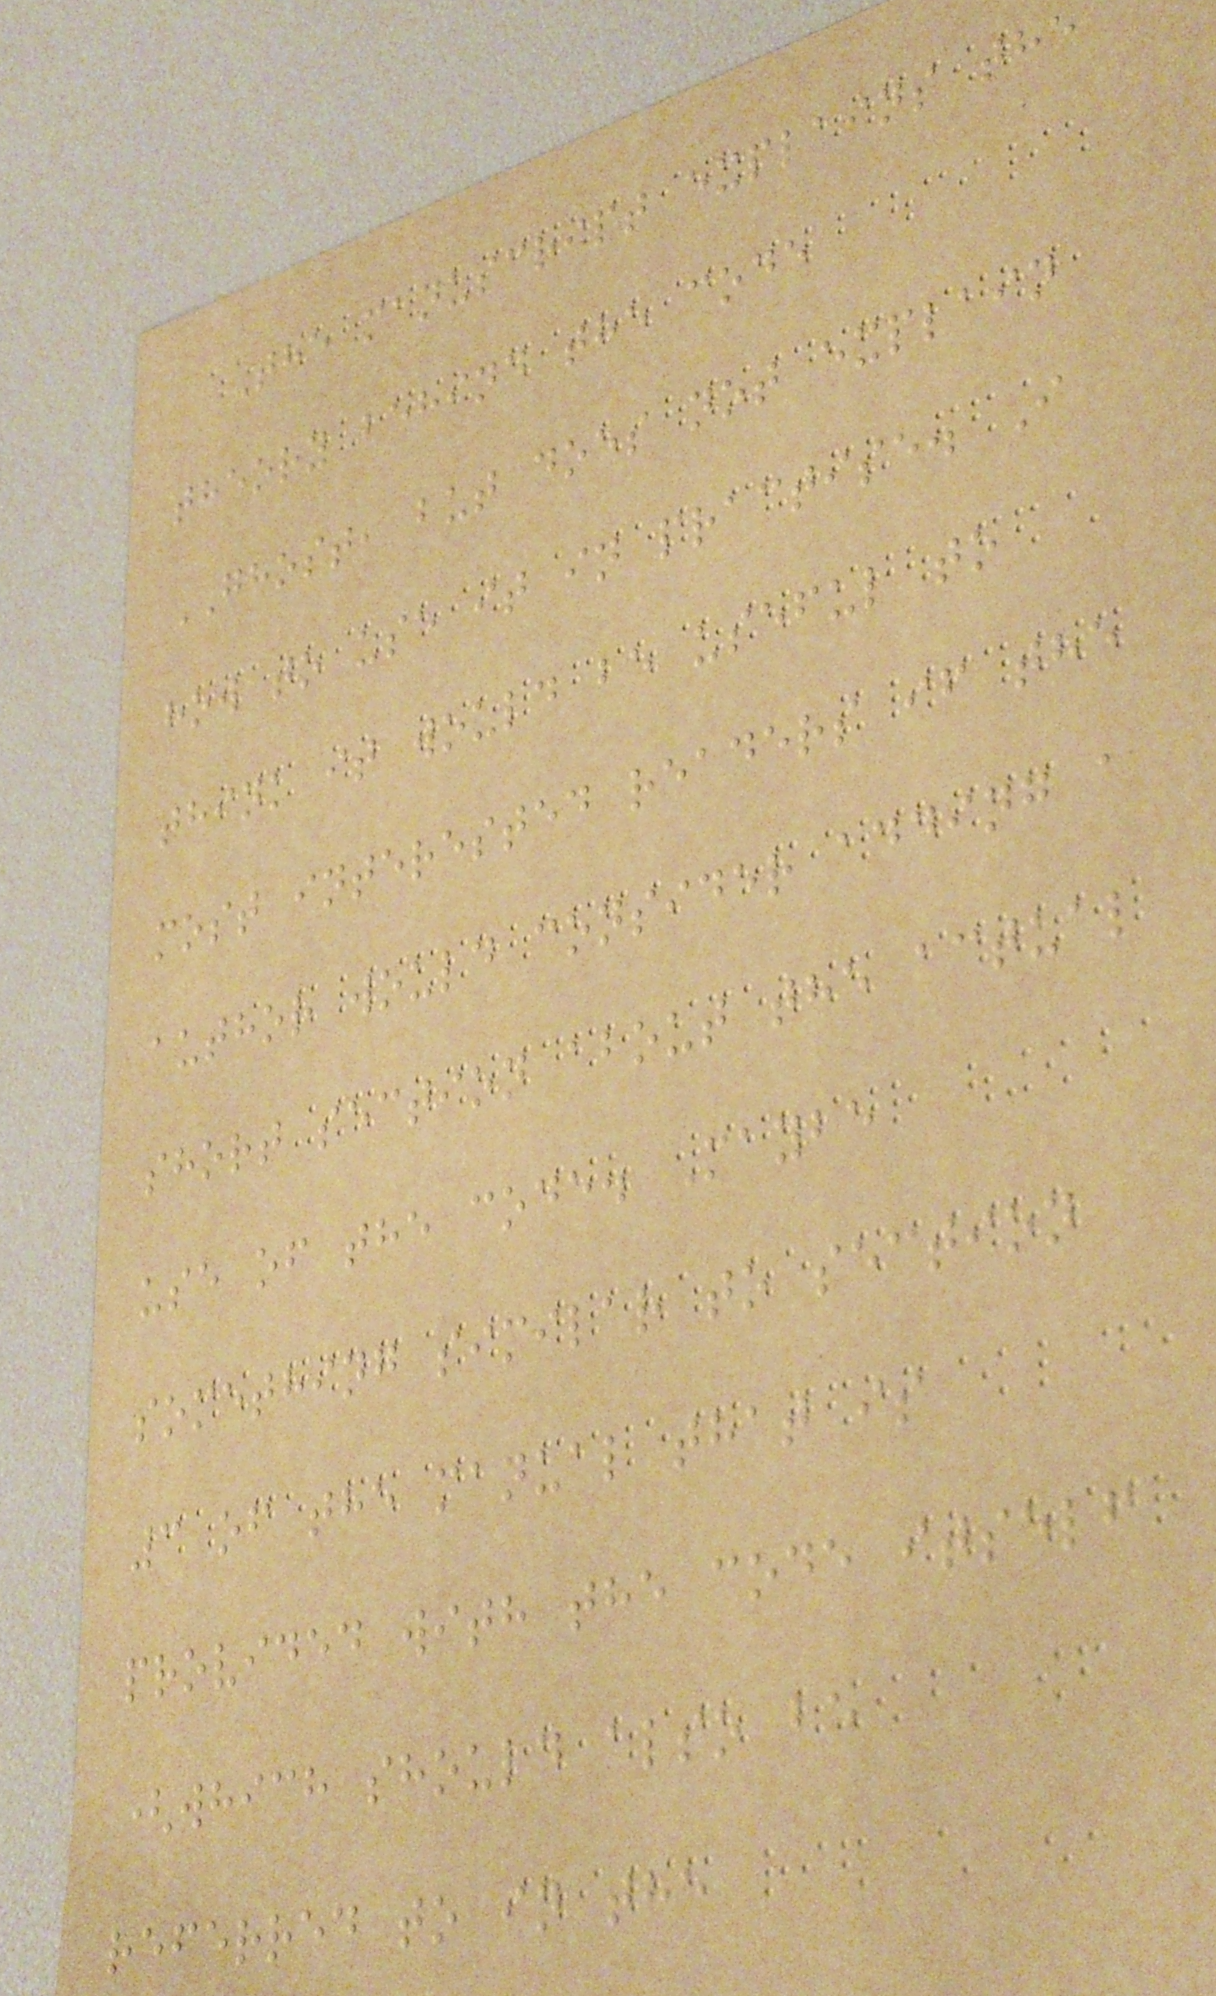The manuscript explains the
theory behind the code
GHOST, but does not explain
how to use it in practise. I
think it would be useful to
most interested readers if the
author would consider adding a
short section about the actual
use of the code. Maybe
something similar to section
3 of the manual that is
provided with the code itself
(which should also be
referred to in the
